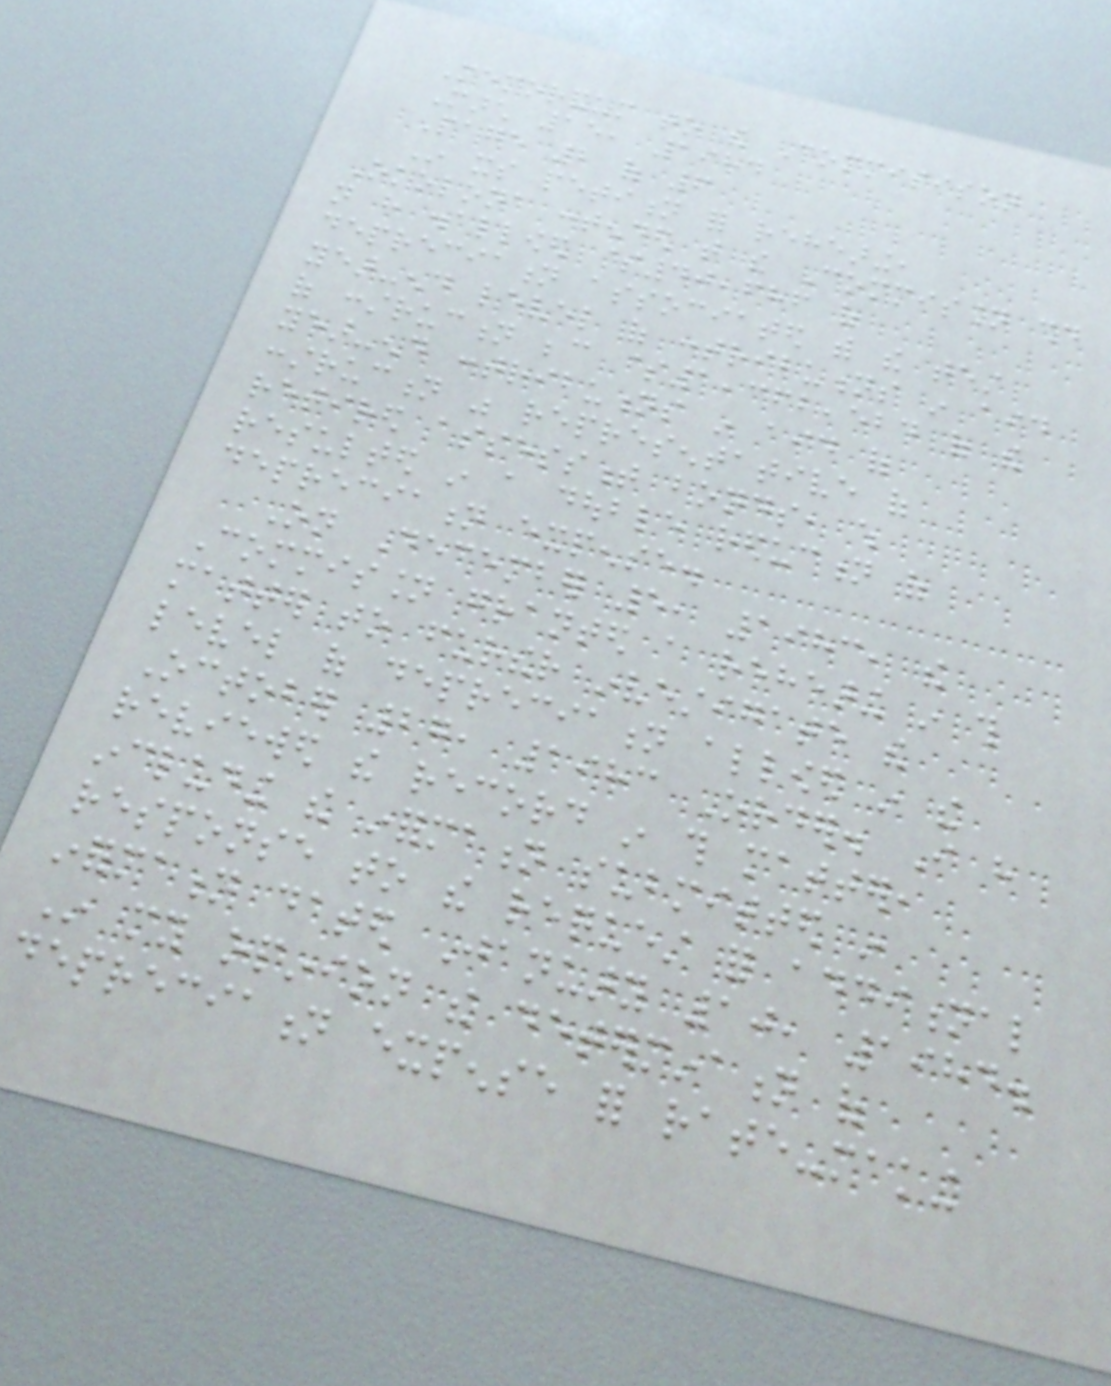Memorandum to the Commisison
March 15, 1984
Page 2 of 6
In its petition for rehearing,
Okolona contended that the Commission should
not have disallowed $40,686 of
depreciation associated with the test
year-end level of contributions in aid
of construction because $1,362,524 of the
year-end contributions in aid of
construction was representative of
retired assessment bonds, which
resulted in a double reduction of
depreciation expense.
On December 5, 1983, the
Commission granted a rehearing in this
matter to further investigate the
level of depreciation allowed in the
October 27, 1983 Order. I have
reviewed the record in this matter,
including the information submitted in
response to the request for additional
information dated January 10, 1984.
In my opinion the determination of
depreciation expense for rate-making
